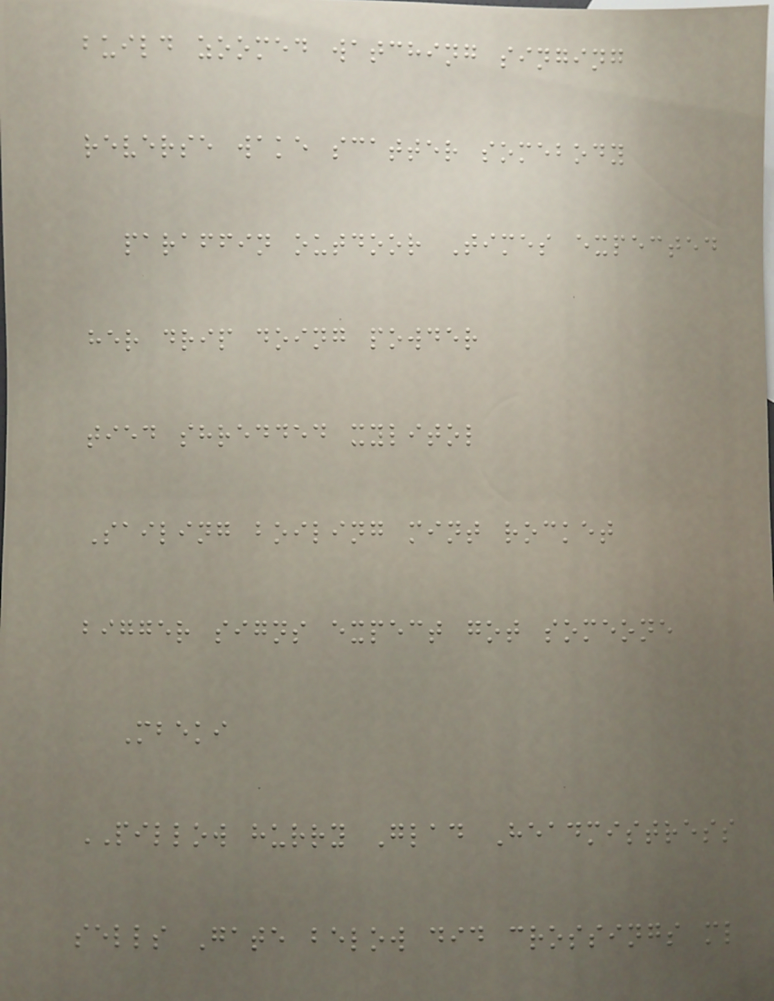build zoomed watching singing
reverse wake scatter somebody
paraffin outdoor Times expected
her drip doing powder
tied shredded xylitol
Sailing boiling mint rocket
bigger signs expect got someone
Mbeki
PILLOW hurry Glad Headmistress
sells Gate below did crossings ml
